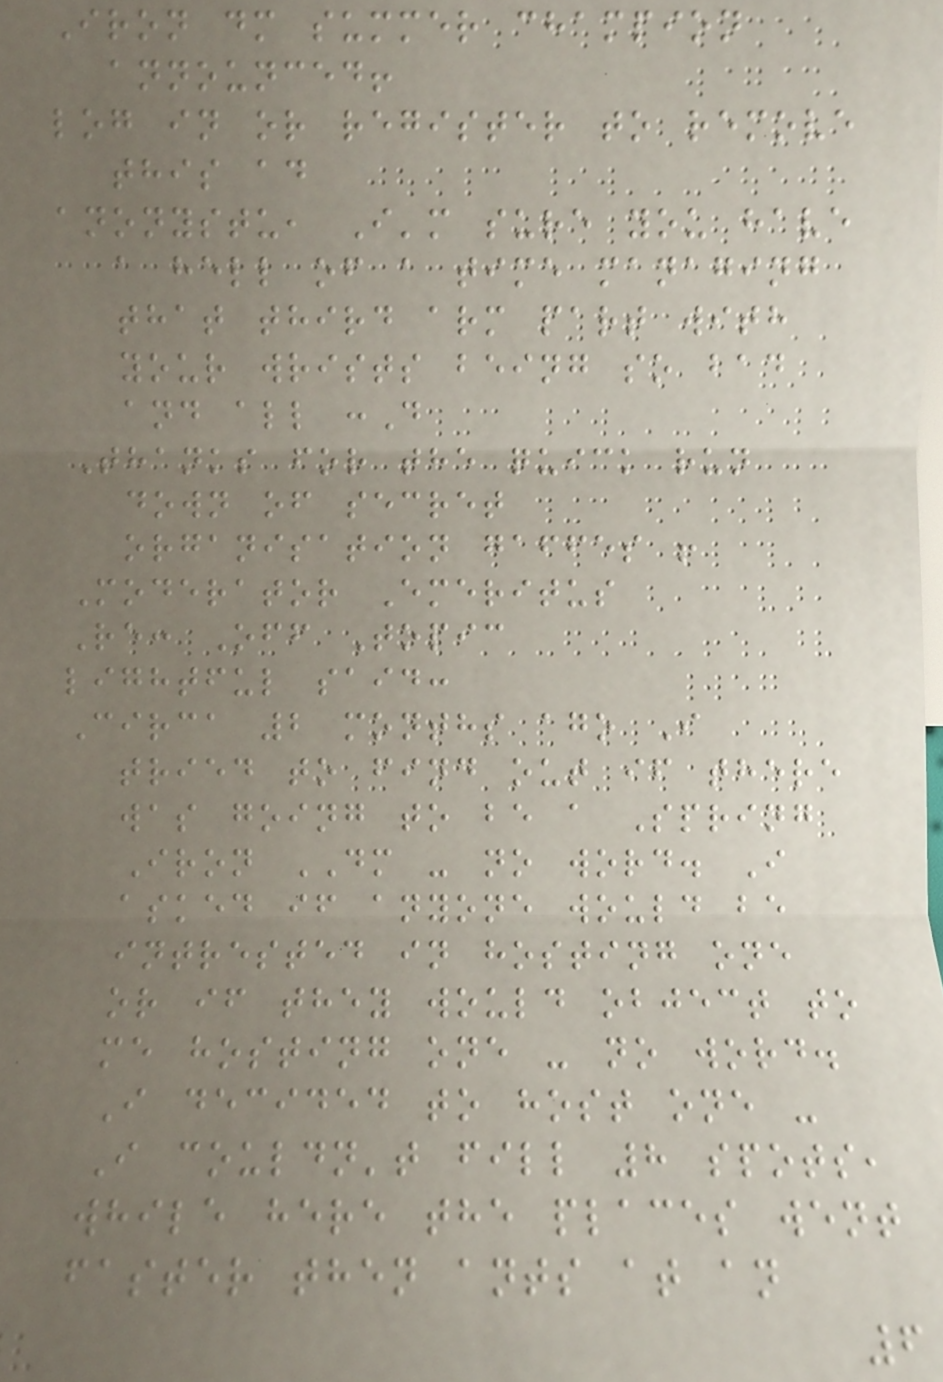Iron dm summer champion
announced!
log in or register to remove
this ad
anonystu, I'm sure you have
a hell of a time managing
that third arm part with
your wrists being so bad
and all :D
Thanks for the quick run
down of secret
organisation gaffes !
Moderator Emeritus
Re: Off Topic
lightful said:
Circa 2 months ago I
tried to find out if there
was going to be a Spring
Iron DM - no word. I
asked if anyone would be
intrested in hosting one
or if they would object to
me hosting one - no word.
I decided to host one -
I couldn't fill 8 spots,
while here the places went
faster then ants at an
6
